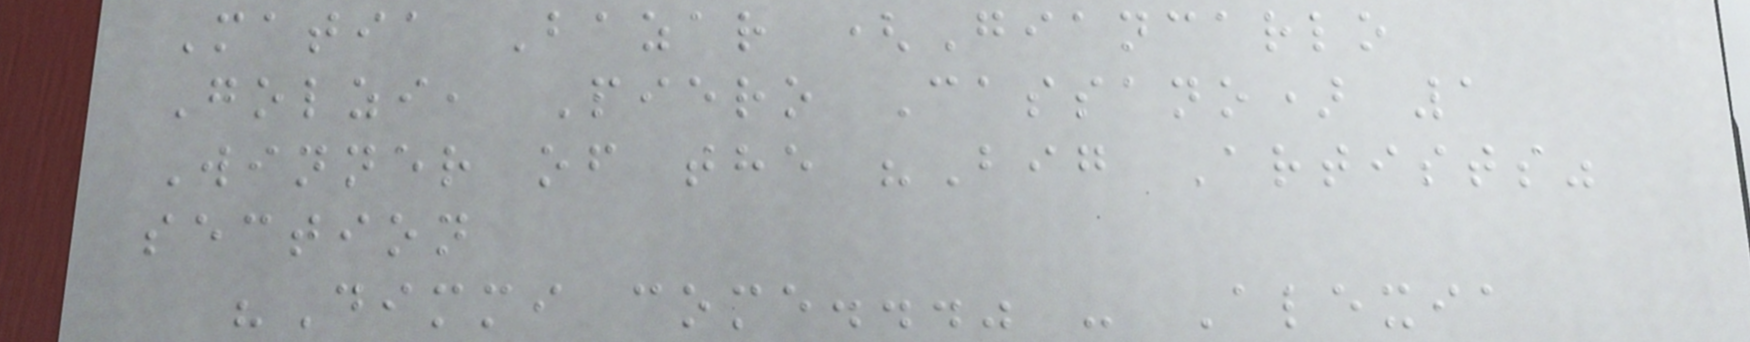Matia Bazar (Giancarlo
Golzi, Piero Cassano) 1
Winner of the "Big Artists"
section
"Dimmi come..." - Alexia
